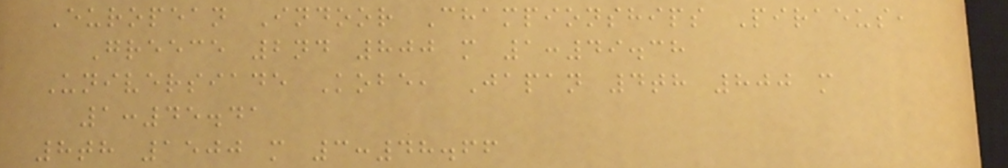European Indoor Championships Piraeus,
Greece 2nd 800 m 1:49.38
Universiade Kobe, Japan 4th 800 m
1:45.41
8th 1500 m 3:48.66
